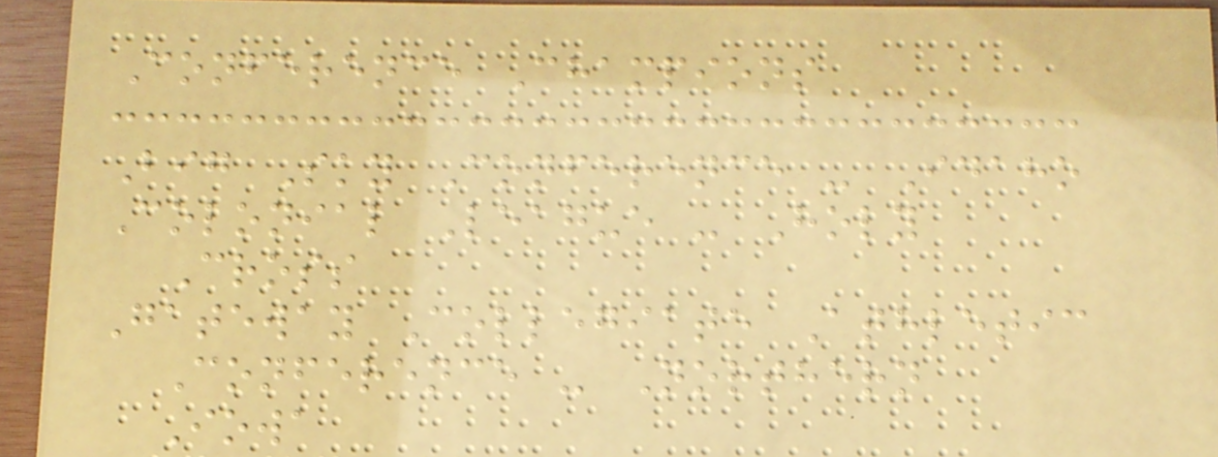Conference Champions
Big Sky Conference - Idaho
Colonial League - Holy
Cross
Gateway Collegiate Athletic
Conference - Northern
Iowa
